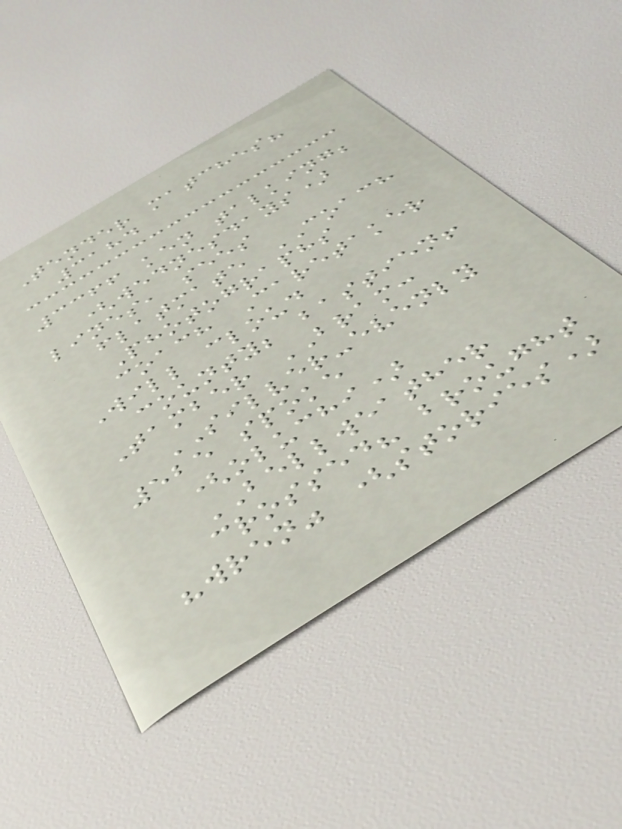Tender matches?
3184
3366 ken talking;
(wednesdays)
lines, sees
flatmate COACH
Photographs
coach Caretaker
Will cloud
county; bastien!
Tamber BRAM:
SILVER-evenly
525 spoke
(oluchi)
BELLWEATHER
crossed? brought
"wren" (stories)
